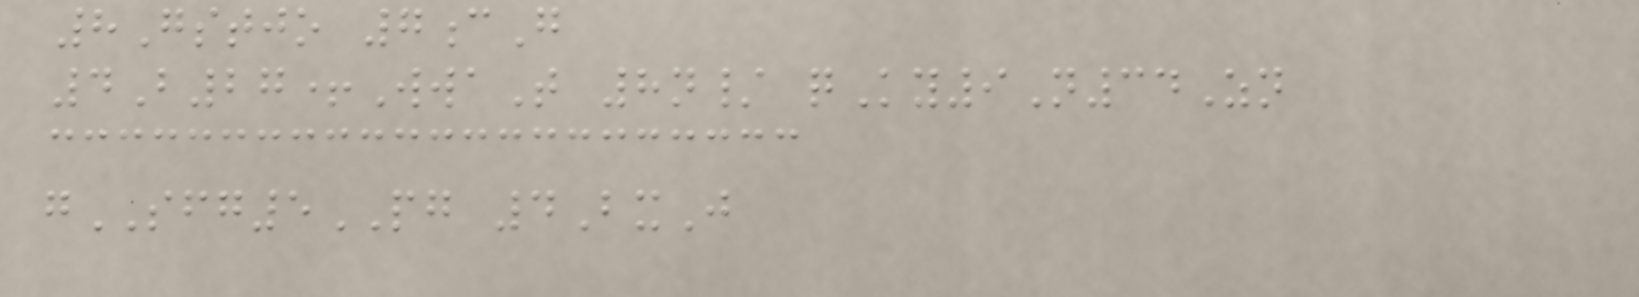8Gstjo 7cG
4B27+WwaT 8n/ qKy9N34Zn
gSFG5PG 4BxJ
